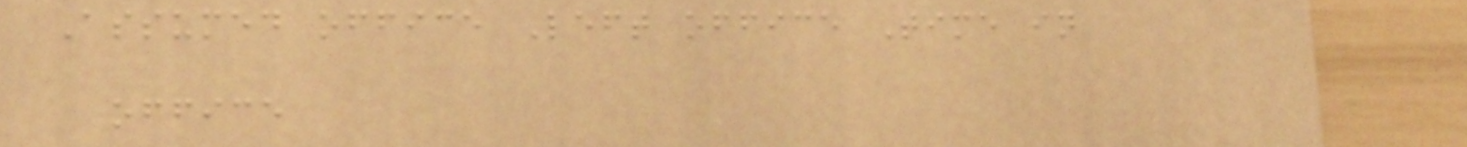Assumed office Left office Time in
office
